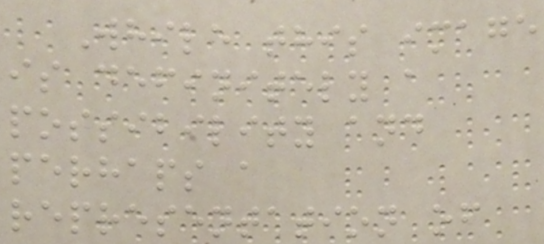While this image
is definitely a
possibility and
perhaps a
representation of
